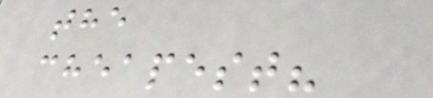the
cheapest?
